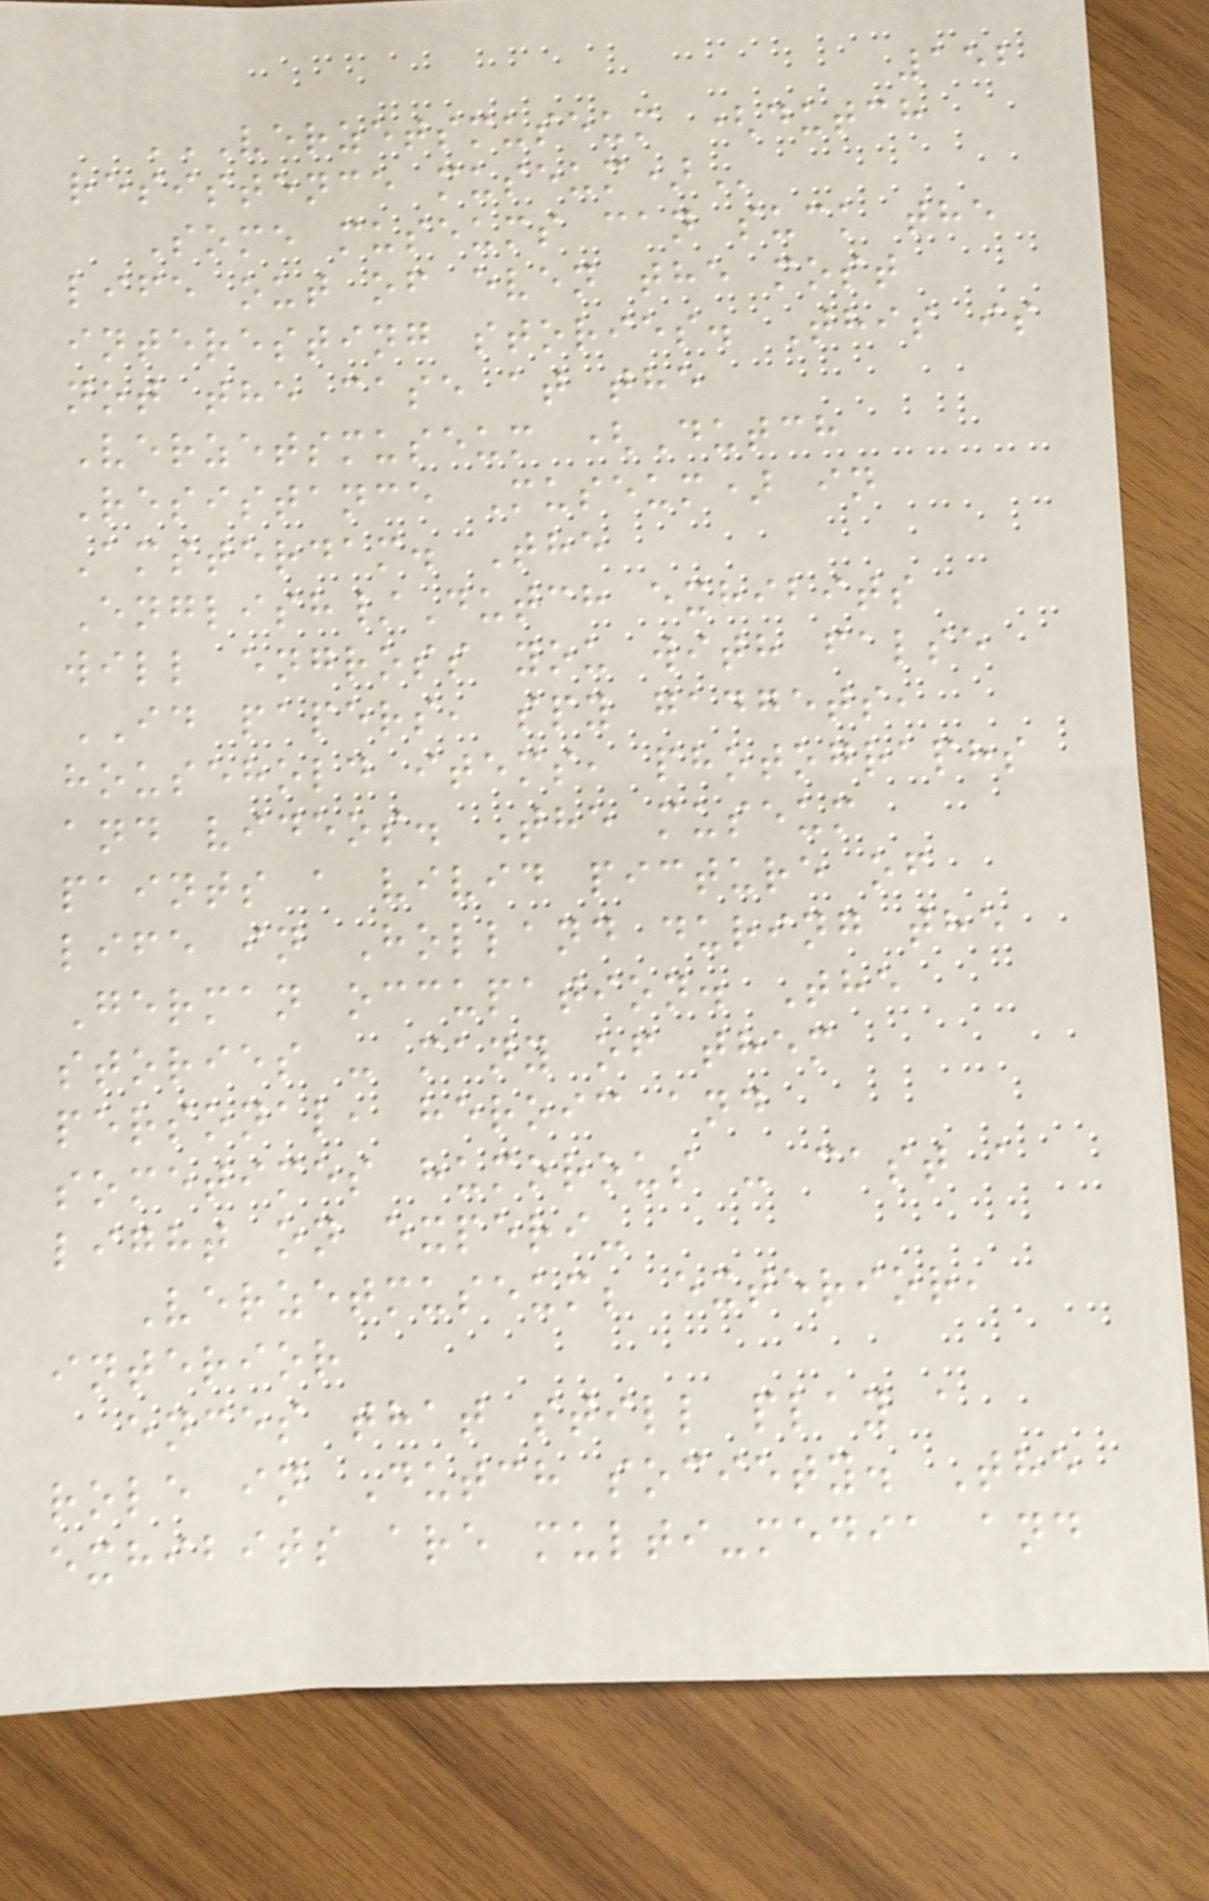152
VERZETSMUSEUM (DUTCH
RESISTENCE MUSEUM)
Some museums can suck the
life out of even the most
interesting stories. This is
not the case at the
Verzetsmuseum (Dutch
Resistance Museum) in
Amsterdam. The
English/Dutch exhibits
will engross you with false
ID papers, spy gadgets,
household items, photographs
and videos. The museum
paints a vivid picture of
life in Holland during the
German occupation. The
stories - many of them
personal, heroic and
sometimes humorous - cast a
light on experi-
Verzetmuseum; exterior,
interior
ences that still play a
role in Dutch society. The
exhibits are multi-media and
